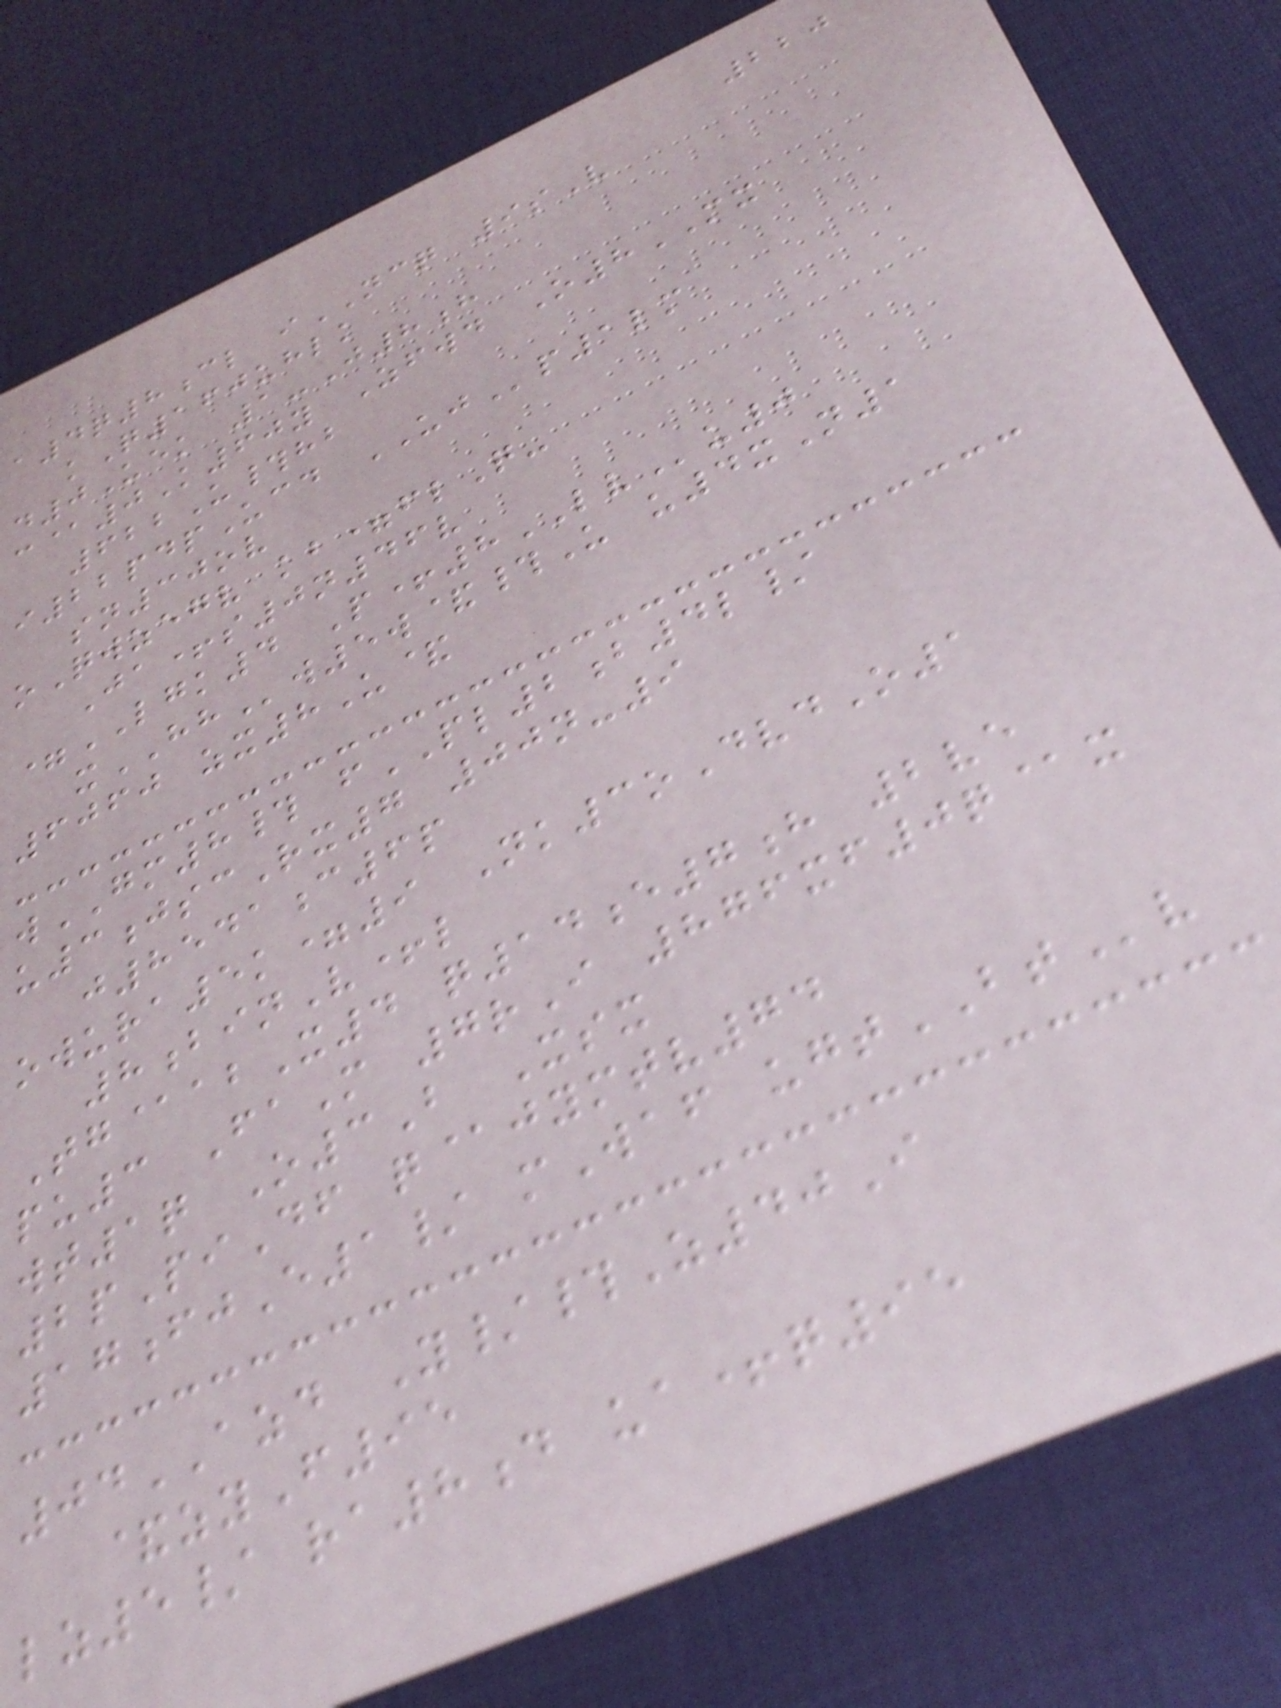220
a4q8cl iNCQ 9sV
kQ160uhlk
d0Uek 1-J8h
c@0K60y Zfwd O8MX
622U#hb
i22pdpUcd UJp1lm
sn30ov
oQwzegv kb=flQ-
Ja+s0n46v
=LGK4 P+8LVu0
xHHw5w&#U u4xN1
6060 zx8U&
wGM8# fPL2b4l/
u3jscRx7 00n-9
j8541c6p
owura5k=9 Nk3oDvdO1
8binV+l
Tg@abX4 q14e7h 2ve
pu3 FaM 7rI 876xf0q@x
wt1q O3B Xsx
2pPiDf q@jymtv74
17fjE1/ mWaf ugtBTv
04AZD Y/#Z40I
&zyF95
lz5/ ra8d ua+q95
